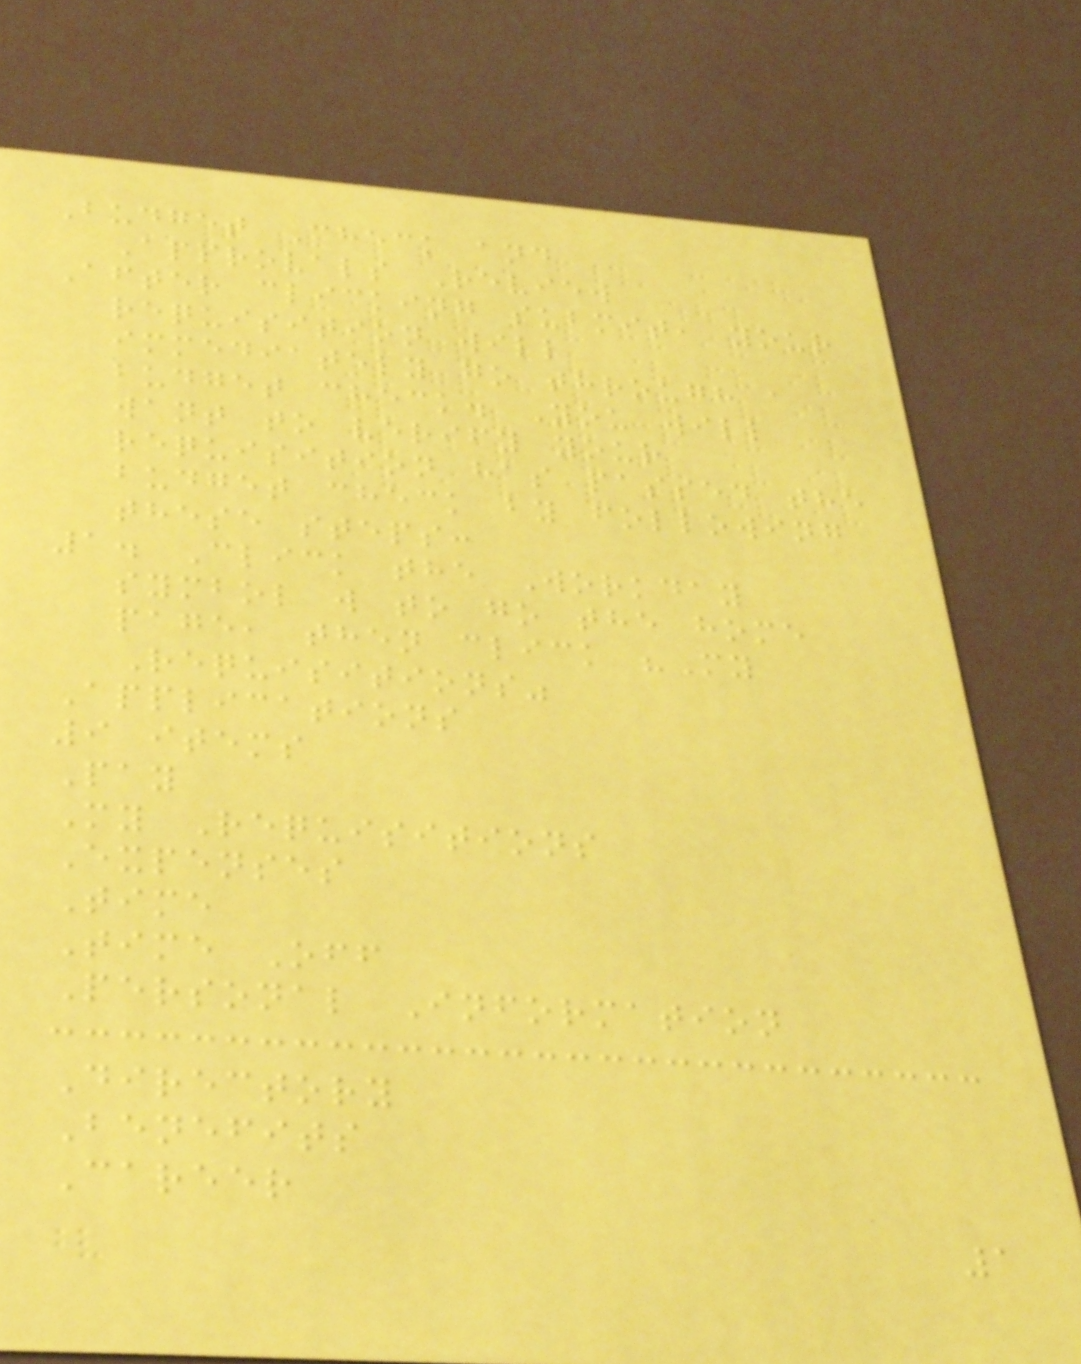Budget Check and
Approvals Review
After clicking submit, your
requisition will
immediately go through a
budget check. You will
want to verify your
requisition has passed the
budget check by following
these steps:
1. Click the Workday
symbol w to go the home
page, then click "My
Requisitions"
Applications
9 items
Pay
My Requisitions
Expenses
Time
Time Off
Personal Information
Directory
Benefits
Career
1
